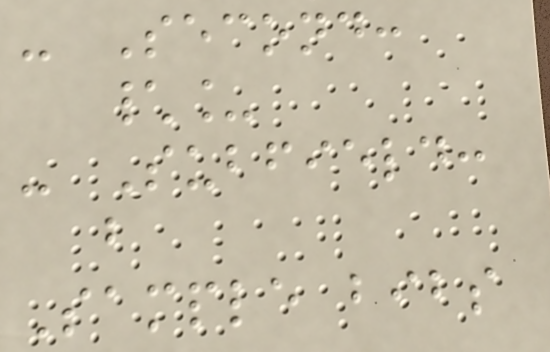- Second:
\_
- Subfield:
b
Sample bibs
